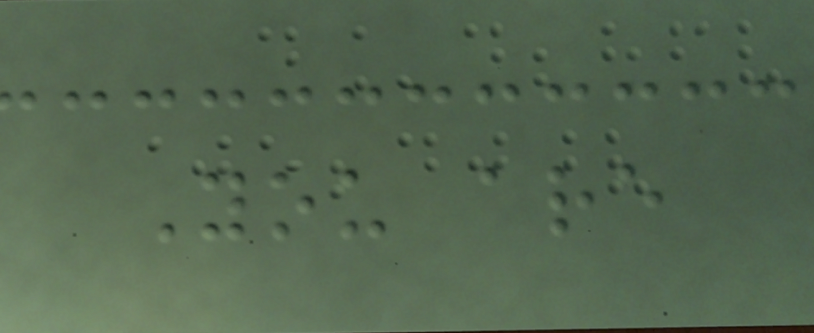You are
